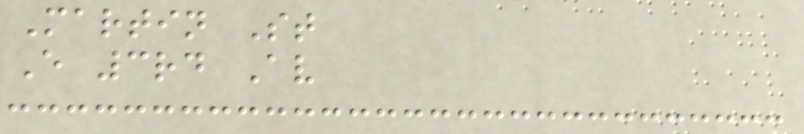Martin St
E 3rd Av
